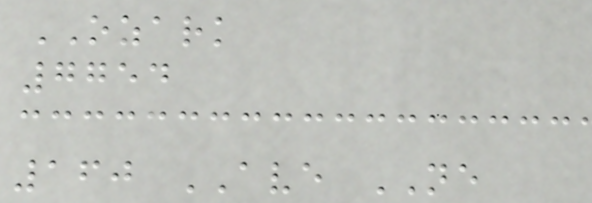OZARK
7754
160 AVE NE
